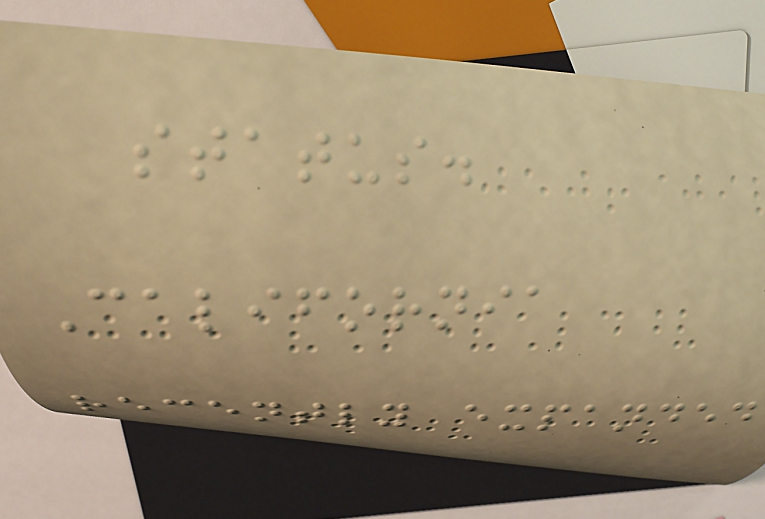status.
California
recently expanded
